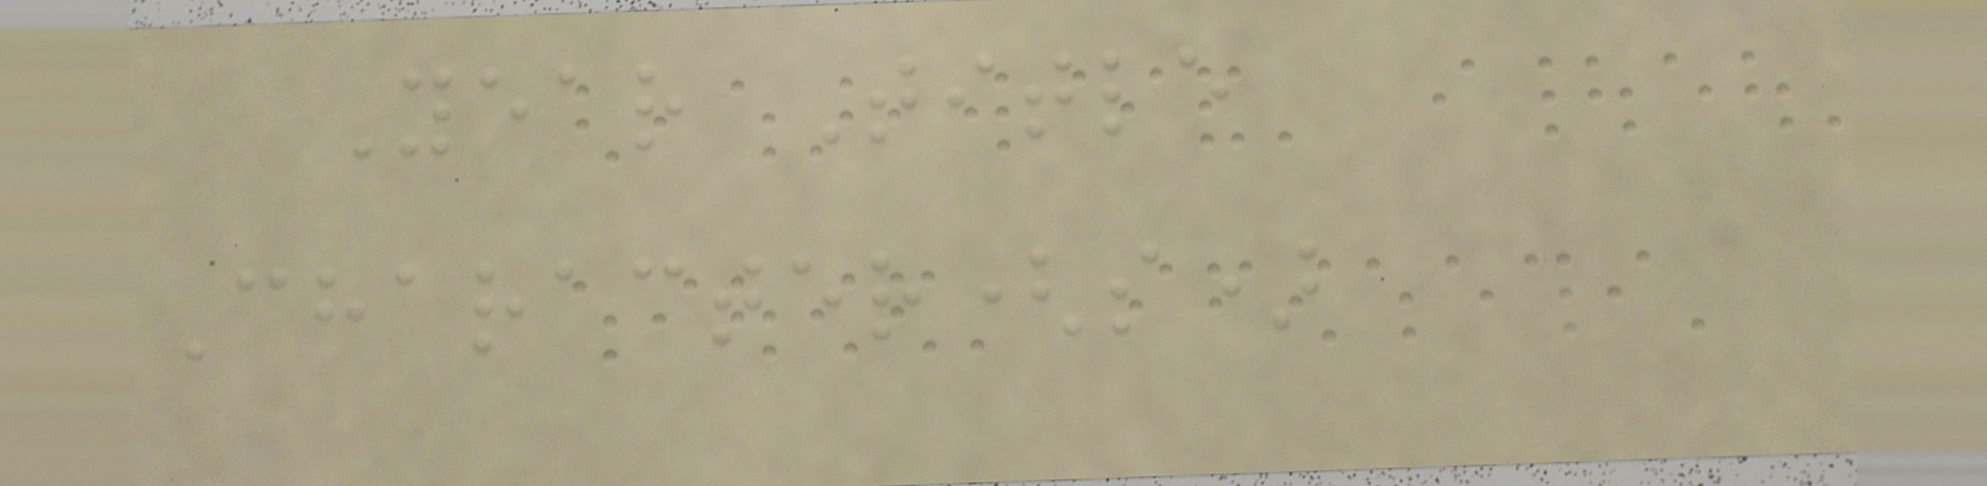Year Title
Character(s)
